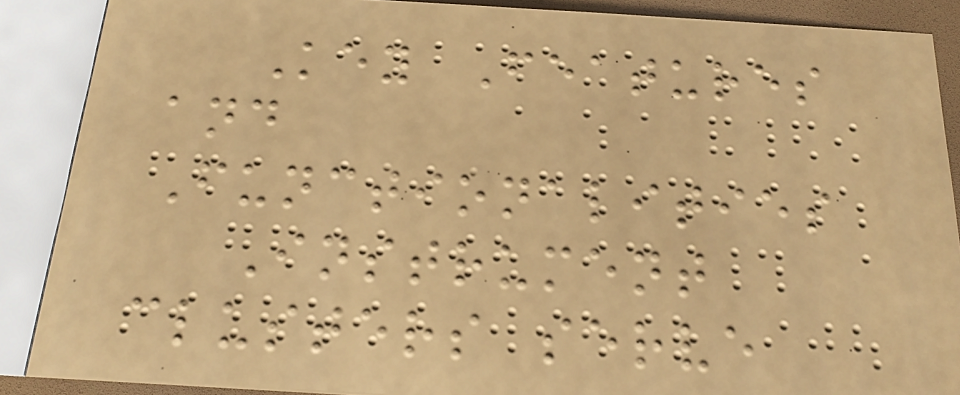Key Features
and
Functionalities
Instrument
clusters serve
